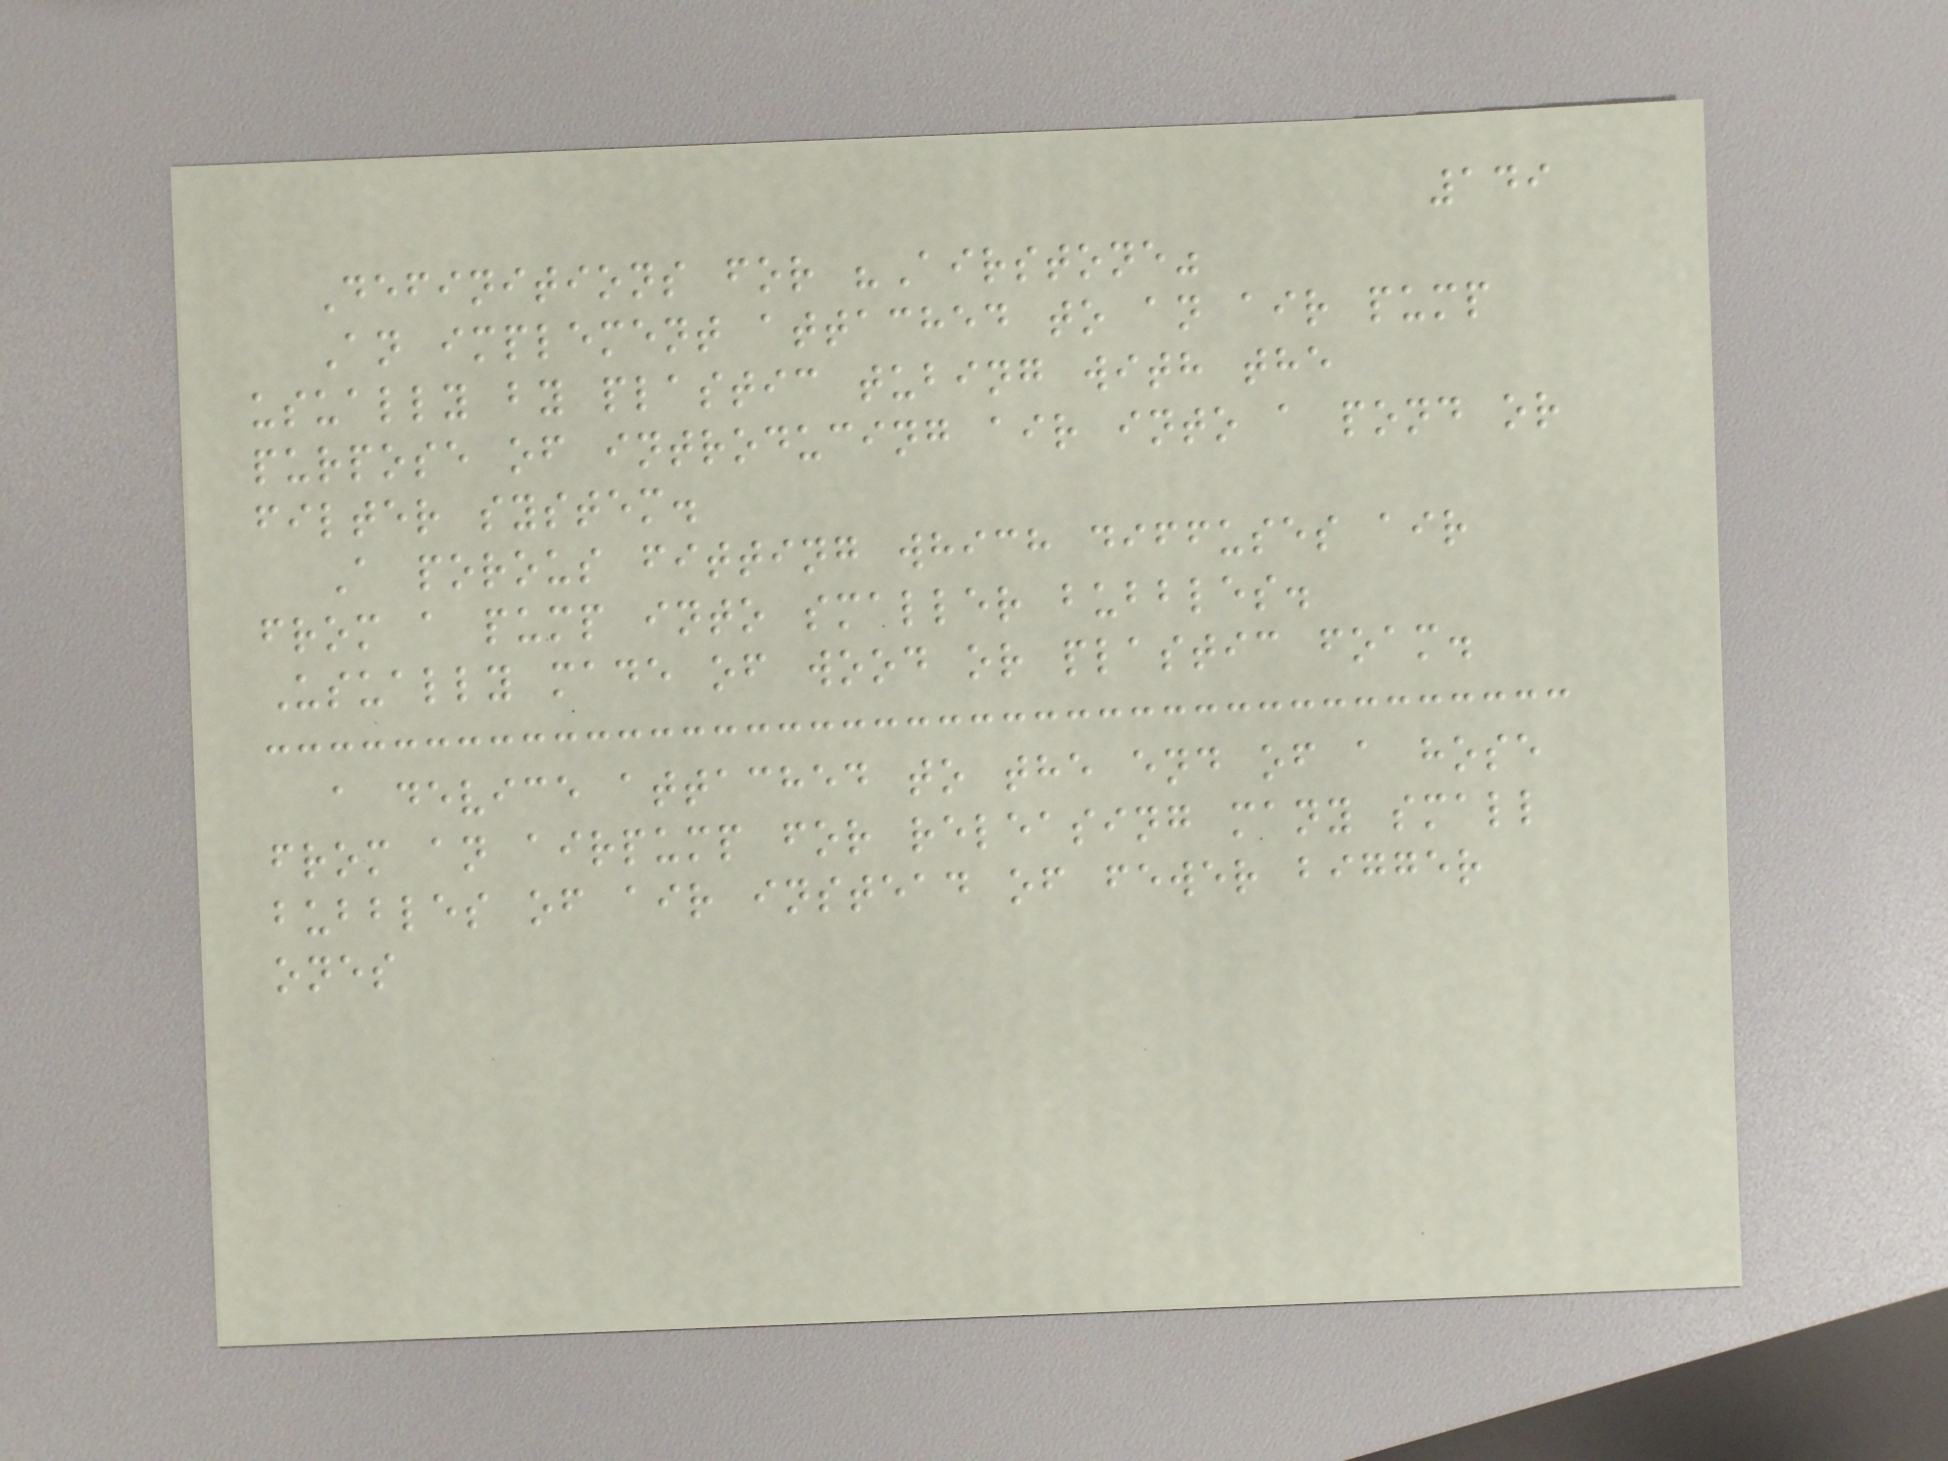149
Definitions for "Airstone"
An implement attached to an air pump
usually by plastic tubing with the
purpose of introducing air into a pond or
filter system.
A porous fitting which diffuses air
from a pump into smaller bubbles.
Usually made of wood or plastic foam.
a device attached to the end of a hose
from an airpump for releasing many small
bubbles of air instead of fewer bigger
ones
